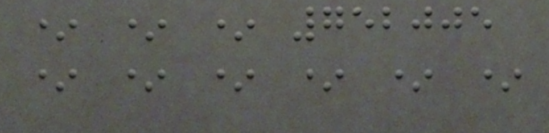* * * 752005
* * * * * *
